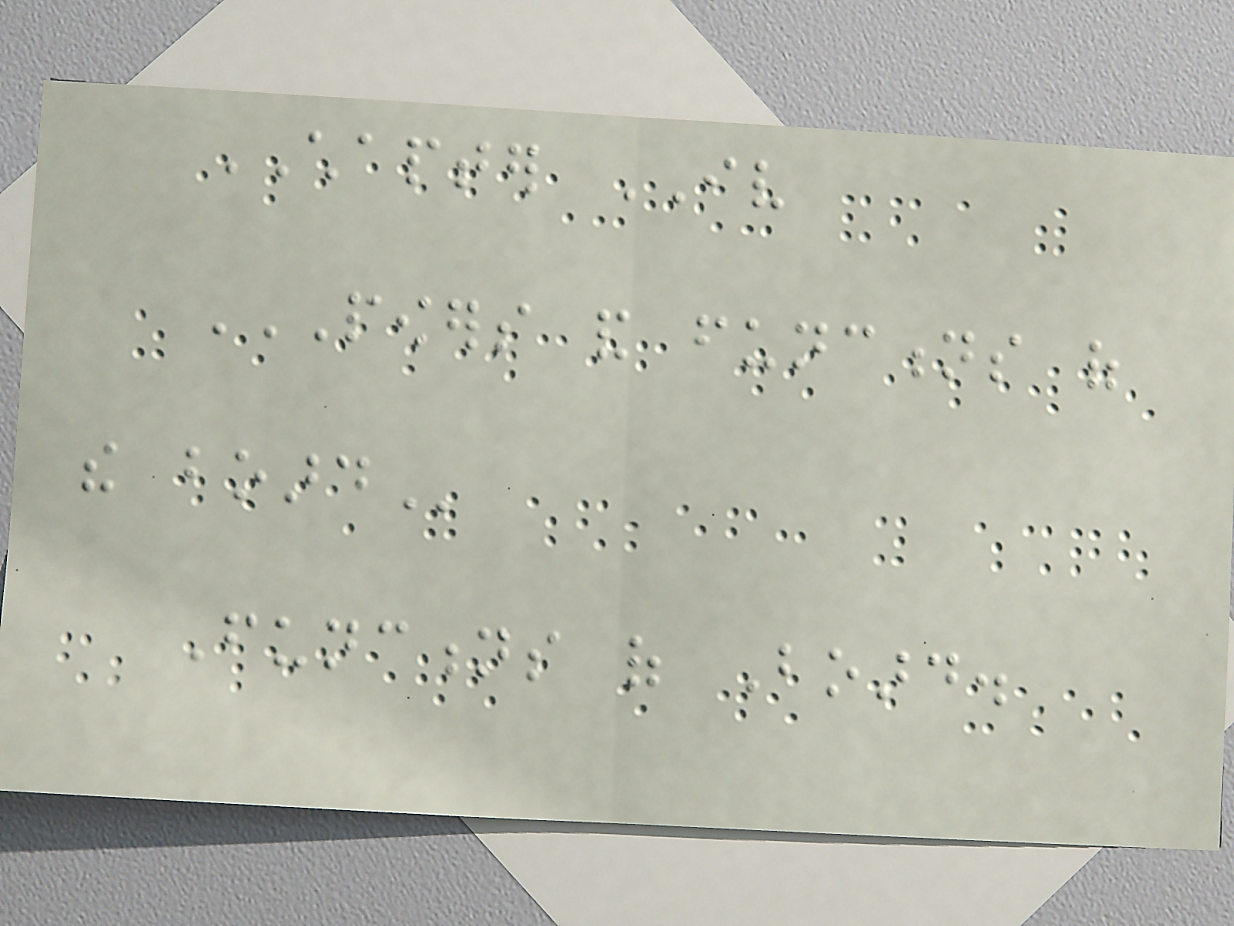CHAPTER IV
POWERS AND FUNCTIONS OF
THE BOARD
Functions of Board.
